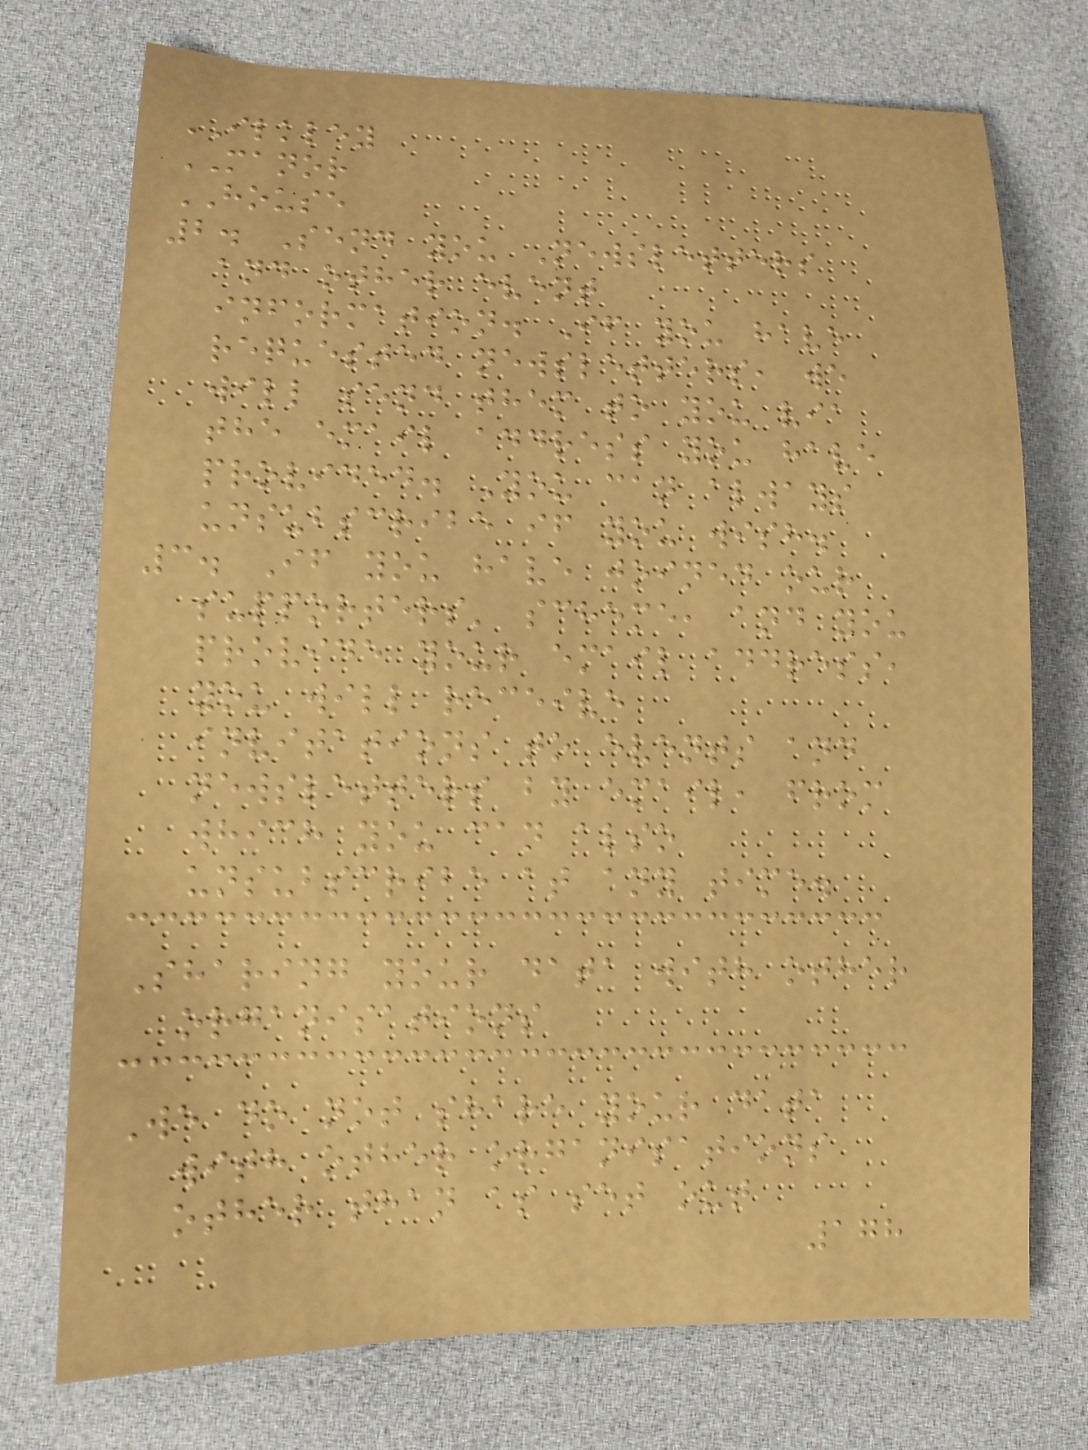ILKLEY
MANOR
HOUSE
2. Send you Newsletters
and other event
information. If you have
requested newsletters, we
will send them to you via
the email address you have
provided. You can always
unsubscribe if you wish.
3. If you have joined our
supporters' scheme, and you
provide your email address,
you will receive
invitations to events and
newsletters by email, from
which you can also
unsubscribe at any time.
Sharing your data with other
organisations
We do not share your data
with other organisations
other than as set out
178
